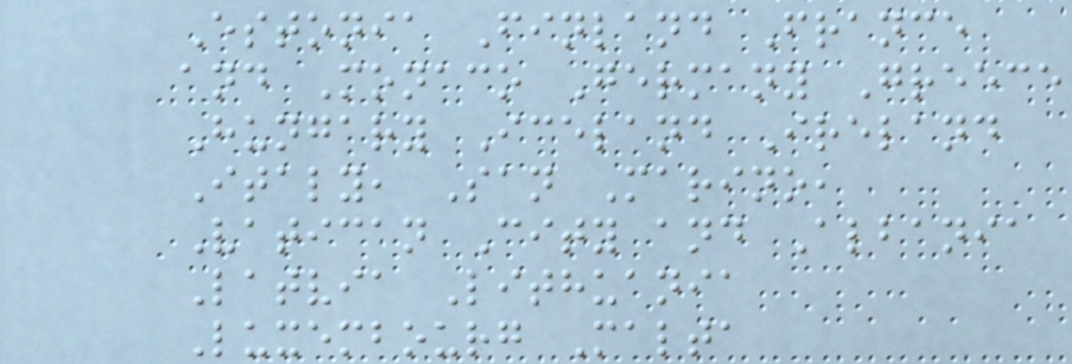Estonia Finland France
and Monaco Germany Greece
Hungary Iceland Ireland
Italy, San Marino,
Vatican City and Albania
Latvia Lithuania
Luxembourg Malta
